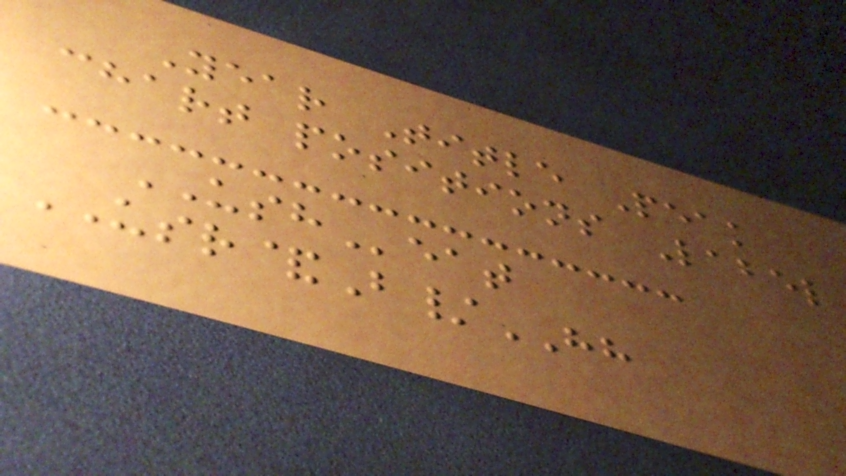Year Title Peak
chart positions Label
USHeat
USR&B/HH
